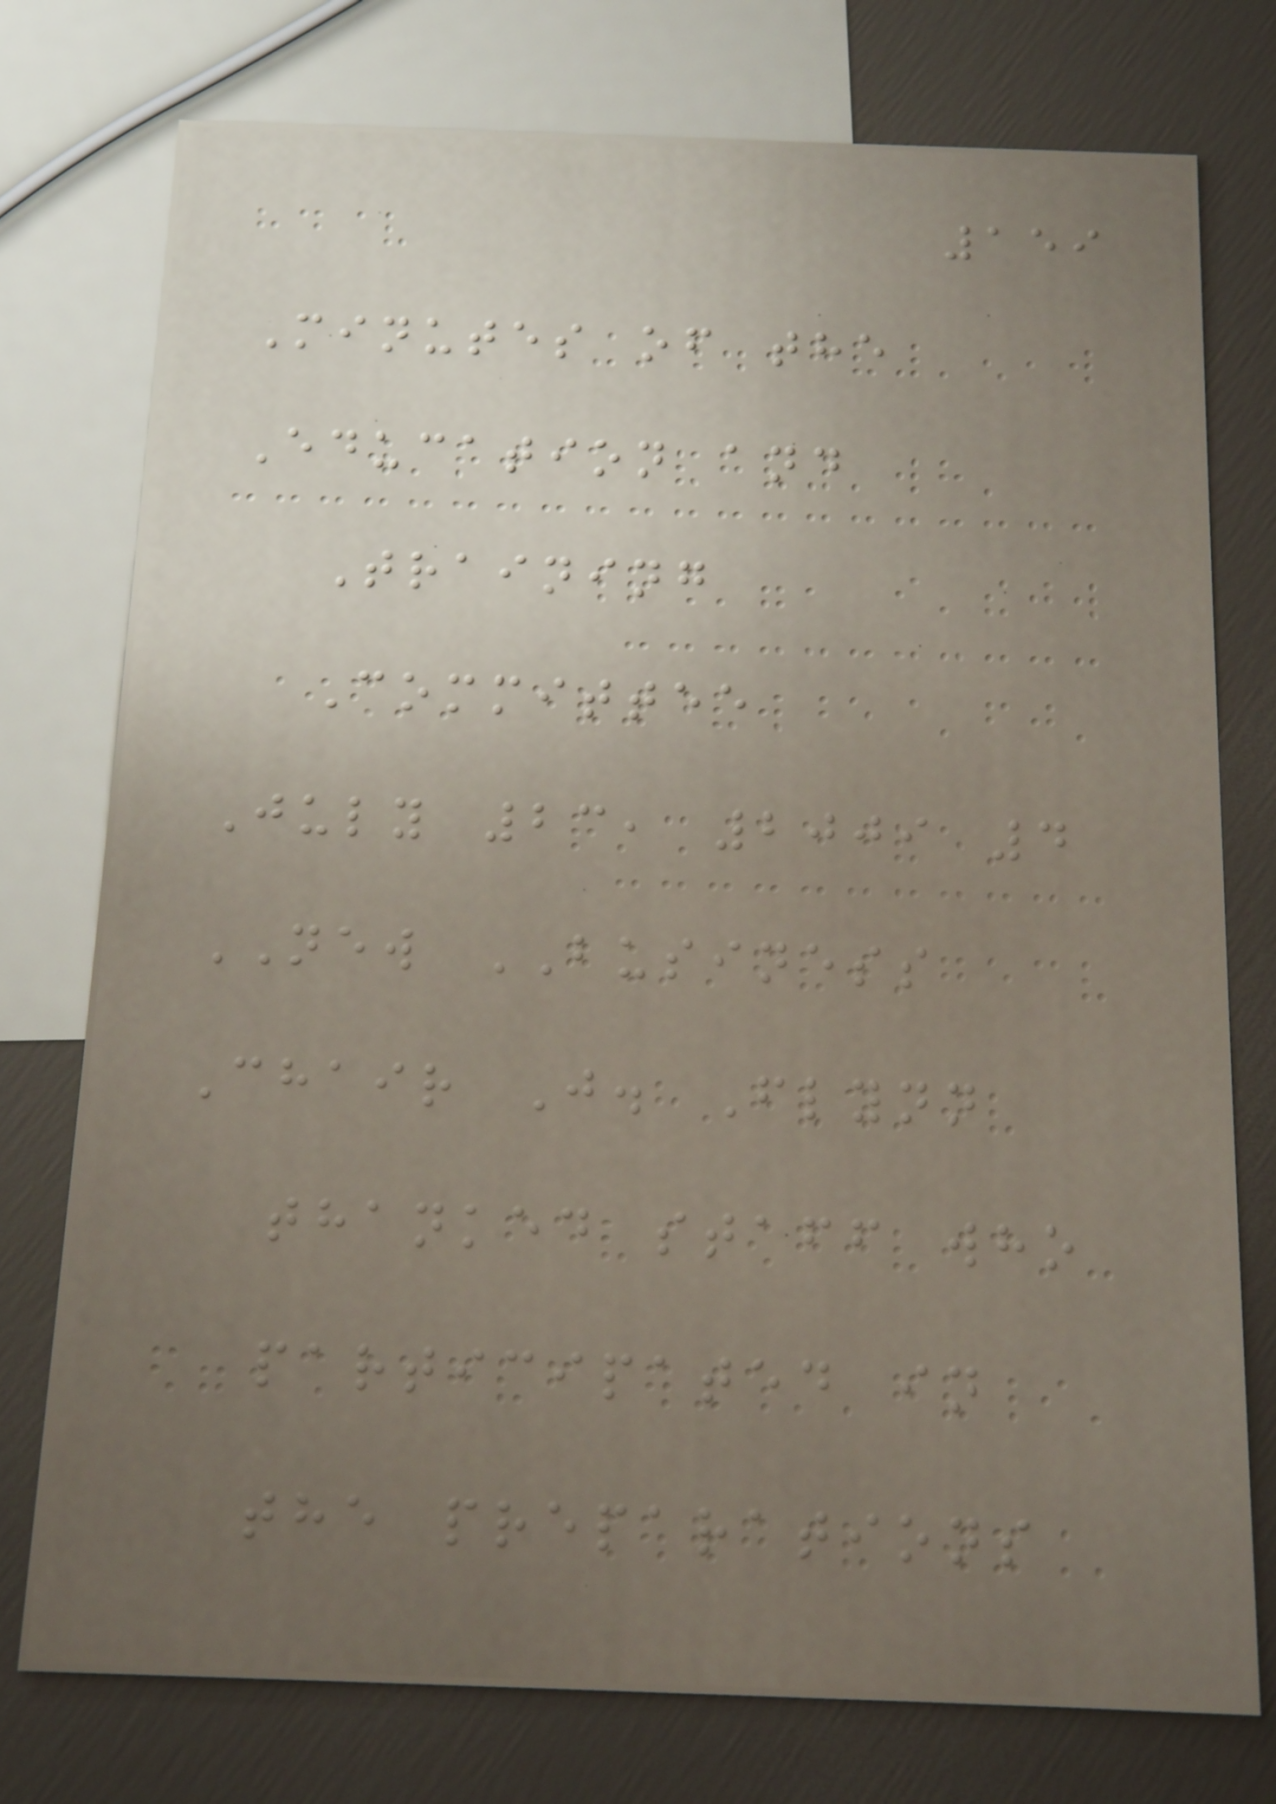159
Minutes of the
Education and
Training
Committee
July 23, 2009 4
NEW BUSINESS
Chair J. Flynn
thanked staff who
participated in
the preparations
